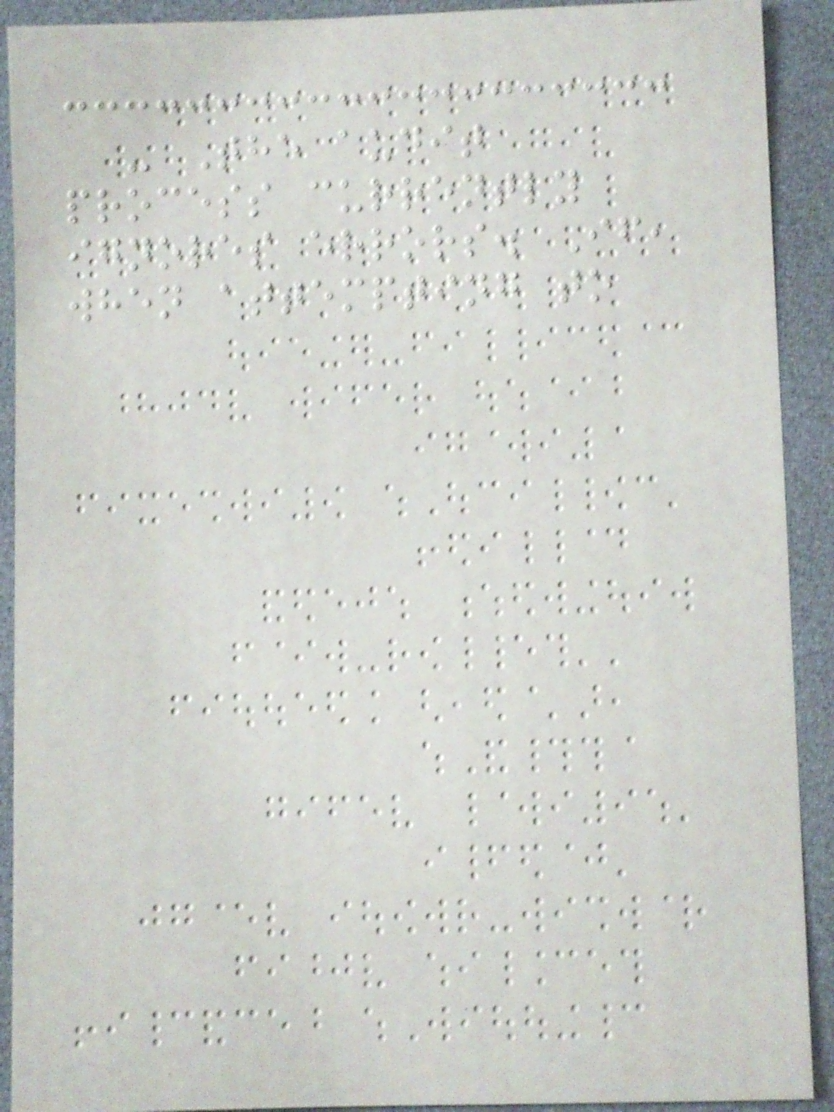- The audit
process currently
ignores errors. If,
when attempting to
